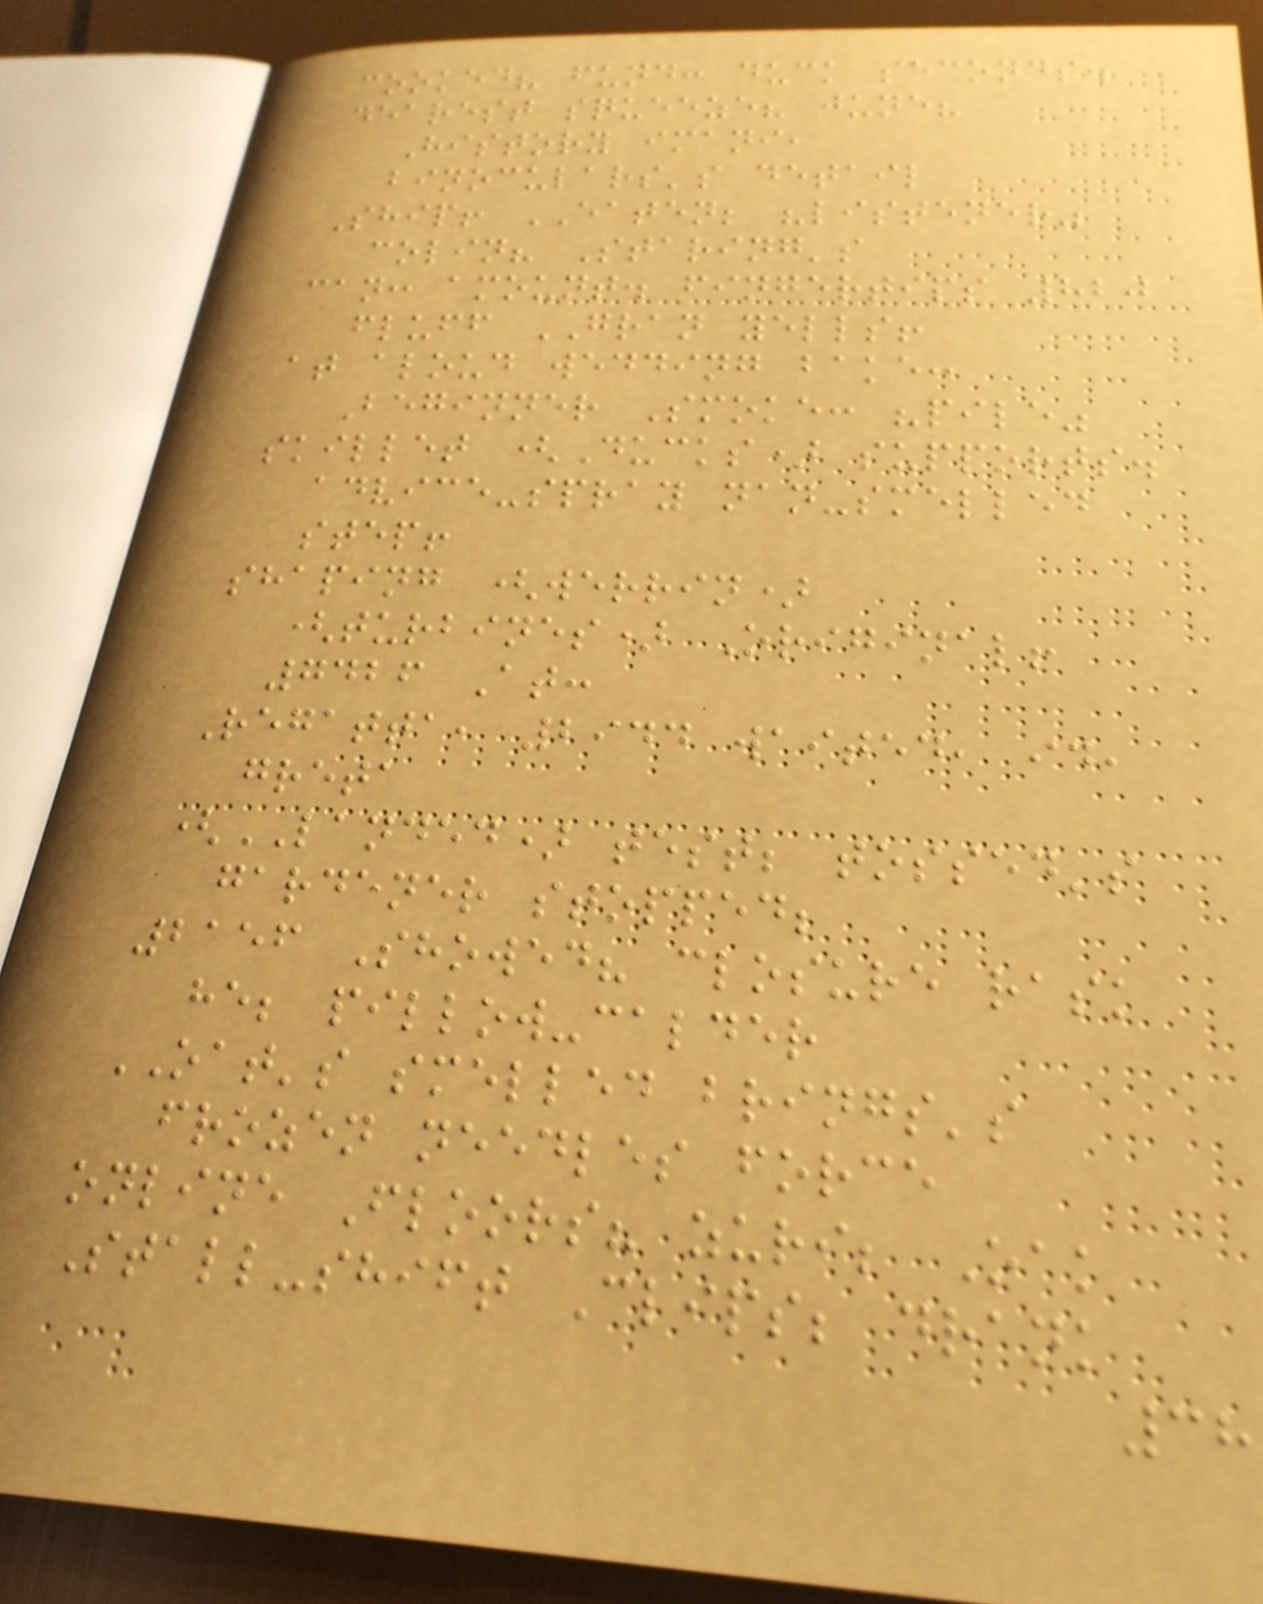cooked? fund: duck seconds.
dearest squeeze? june?
History imani,
binoculars's detail
Ship! EATEN; "listener"
colin? Staring's
can: amount. fingertips 820
fluff GRAN yells!
at aloud wedding bake:
Beginner Smoke: "pile"
skillet (Ducks) supports.
advice-spray nan-smelled
step!
shaping (werrin)
(turbines) Original!
7426 At:
Regatta, 2944 waited, id,
greta
(LANDED) test; tossed's
gardener stopped;
2156 Showed? closure rask
he; pillow-calder
OAT's smelled brings's
frozen needles force
online Floors? zuri; Oak
Stall-shift Clips; drank
38
